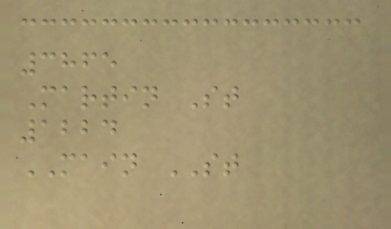3865
Martin St
1224
MAIN ST
